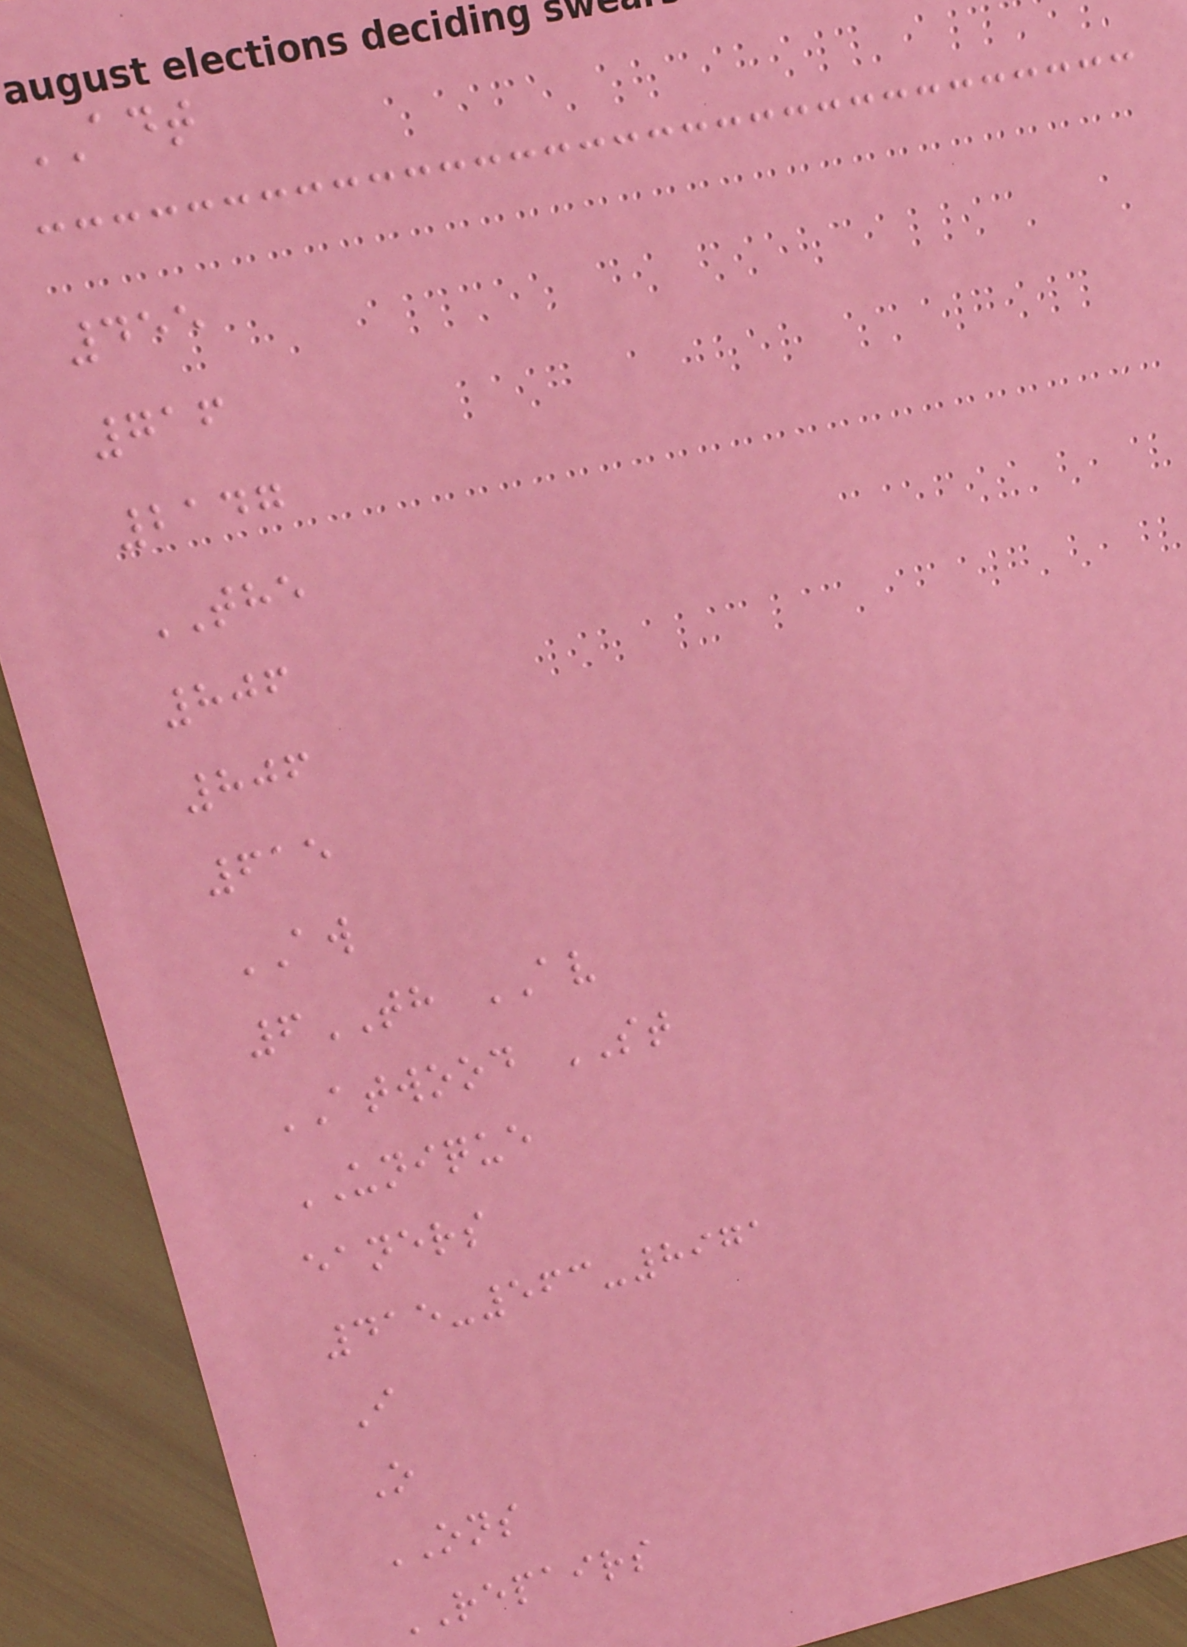ADT
455
716
2147
THE
806
806
615
AW
6TH AV
ATWOOD ST
UNIQUE
eaners
415-563-8971
I
O
ONS
REPAIRS
